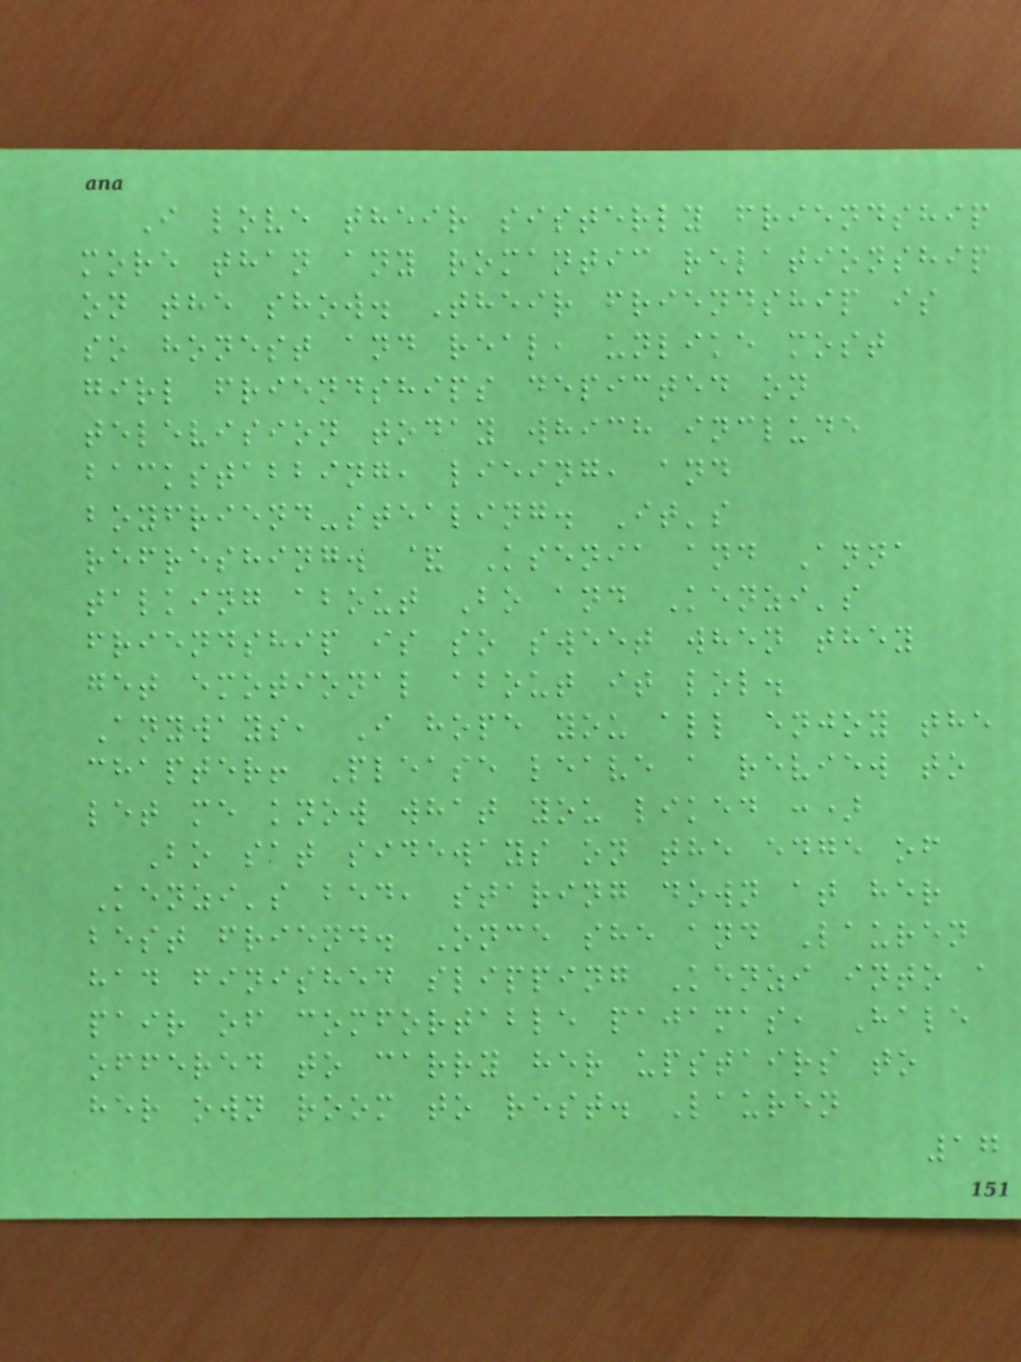I love their sisterly friendship
more than any romantic relationship
on the show. Their friendship is
so honest and real, unlike most
girl friendships depicted on
television today which include
backstabbing, lieing, and
boyfriend-stealing. It's
refreshing. & Ksenia and Anna
talking about Bo and Kenzi's
friendship is so sweet when they
get emotional about it lol.
Anyways, I hope you all enjoy the
chapter! Please leave a review to
let me know what you liked :)
Bo sat sideways on the edge of
Kenzi's bed, staring down at her
best friend. Once she and Lauren
had finished slipping Kenzi into a
pair of comfortable pajamas, Hale
offered to carry her upstairs to
her own room to rest. Lauren
17
